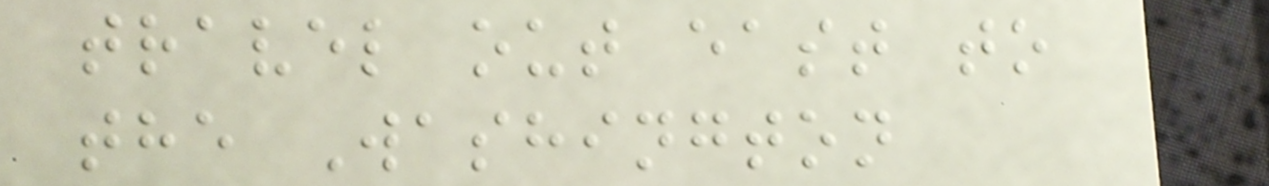travel out east to
the Washington
